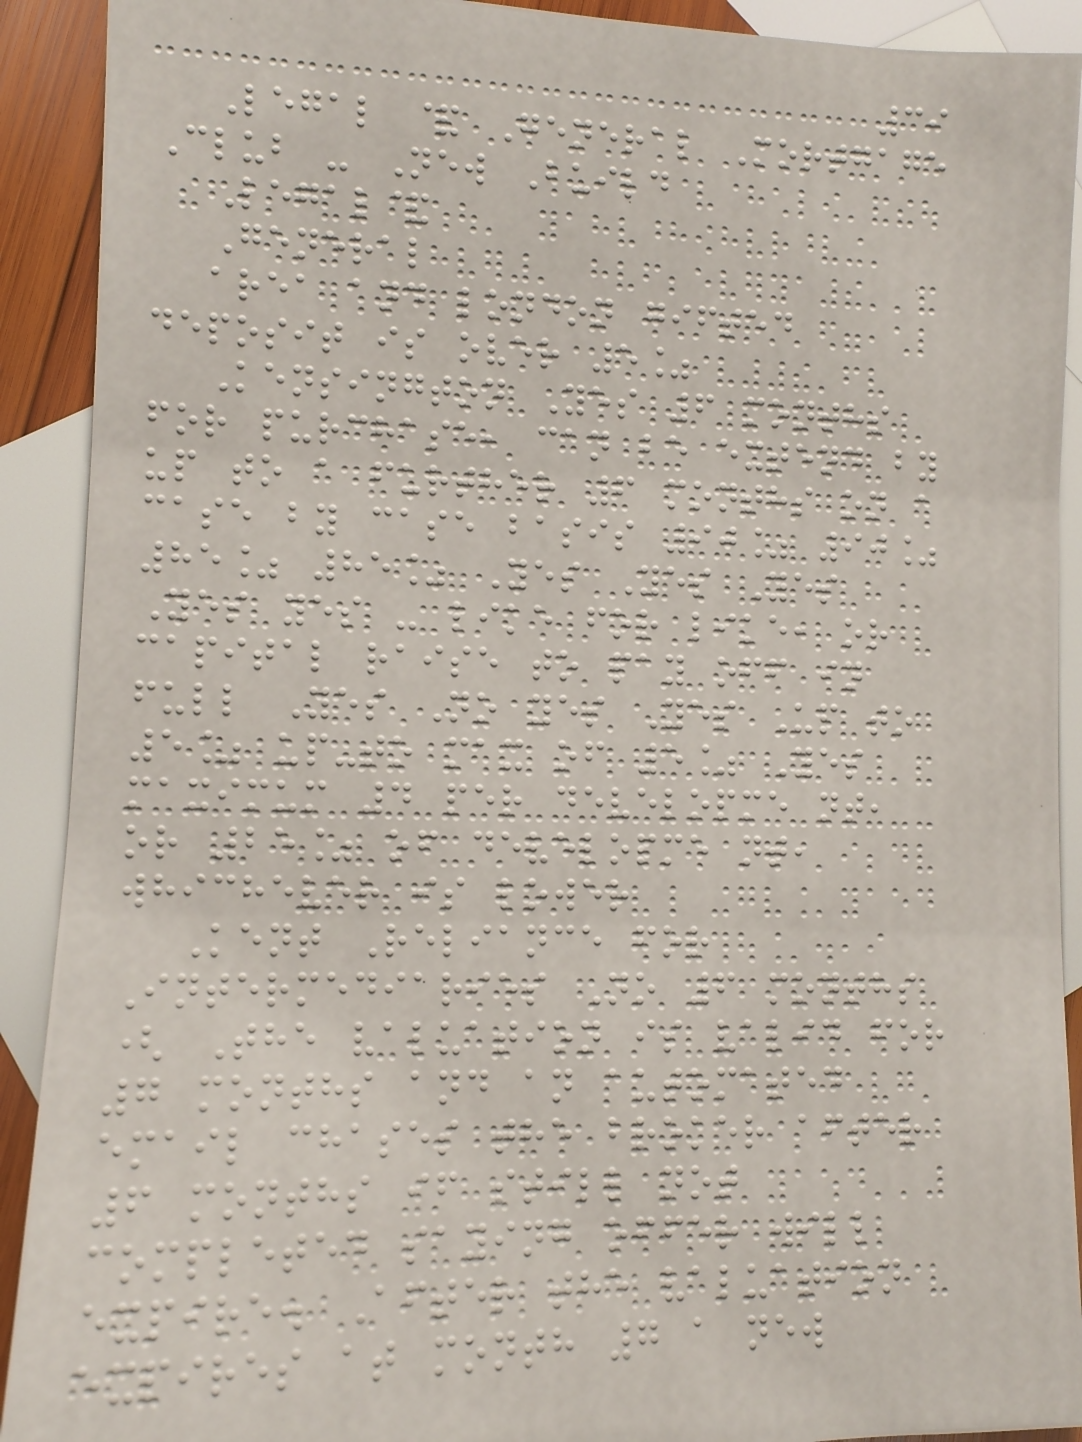39
Legal & General Mortgage
Club - New Build
Legal&
General
area and london gifted
deposit is over 5%
Kensington Yes 6 months
for purchase, can be extend by
up to a further 6 months on a
case by case basis 90% 90%
85% 85% Yes Yes Yes
Yes yes - like for like, or
capital raise to pay off in
full Yes No yes Yes Up to
5% up-to max of 5% Yes
maximum 4 per developme nt,
or 25% of developme nt,
whichever is lower
Kent Reliance for
Intermediaries No 6 months
( The valuation is valid for
7 months and an automated
email chases the broker after
6 months if still not
completed saying offer will
expire. After the valuation
expires at month 7 a new
